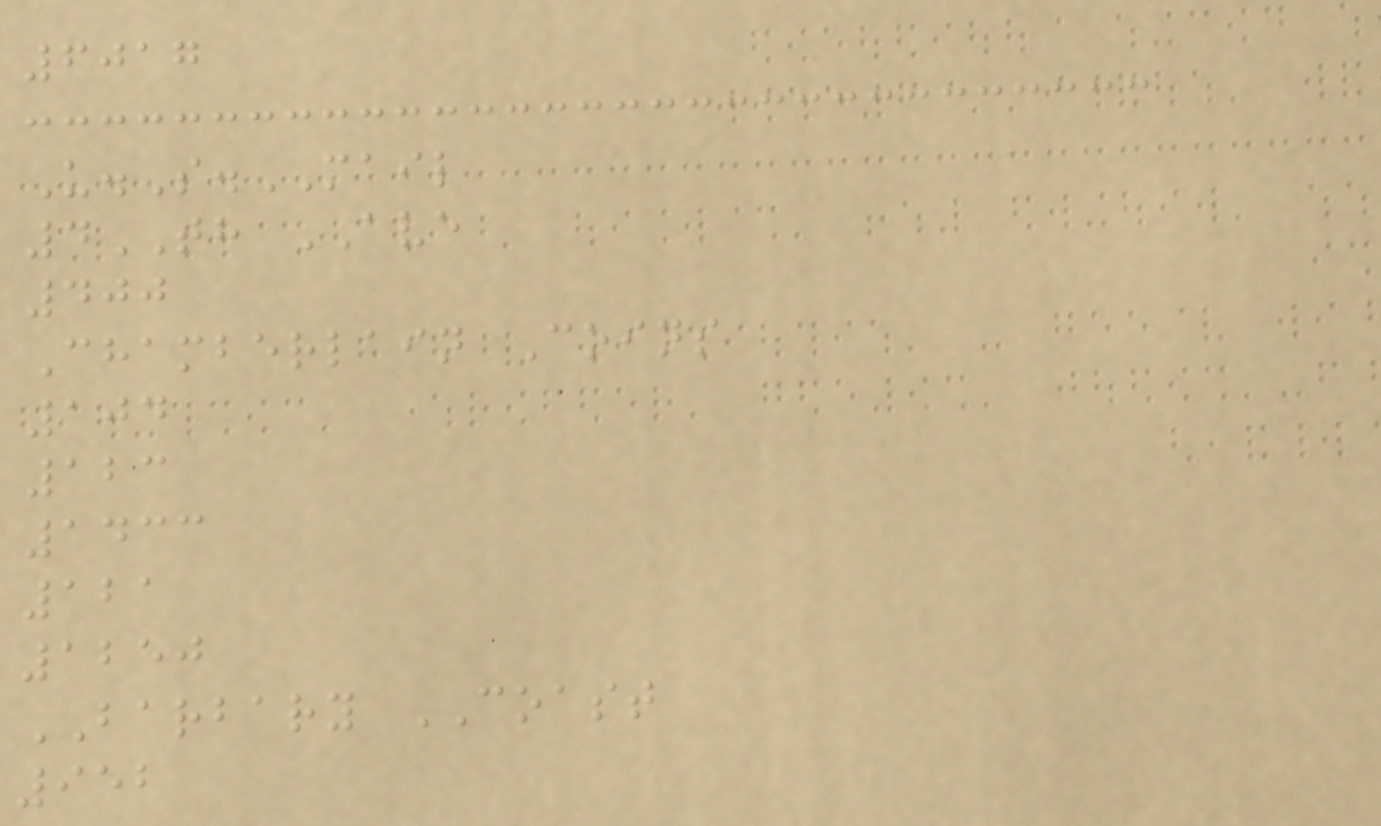6017
U.S.MAIL
4TH AVE
400
Chamberlain Coins
104
123
1433
121
1250
BARBARY COAST
952
